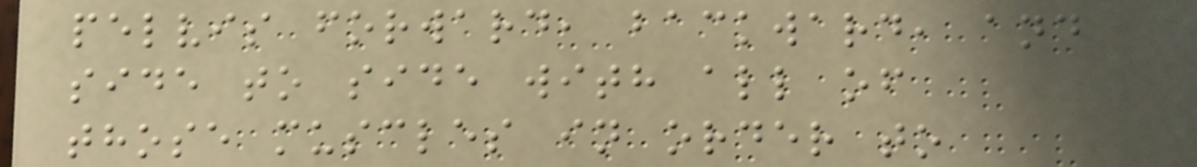pelvis forward, backward, and
side to side with all of
those muscles in order to
